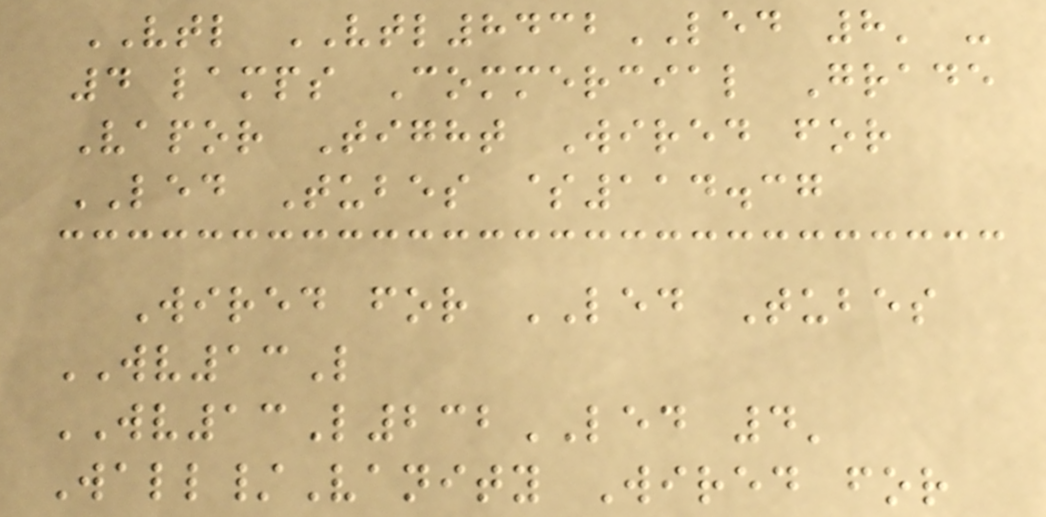VTL VTL8432LED 8' -
4 lamps Commercial Grade
Vapor Tight Wired for
LED Tubes $114.37
Wired for LED Tubes
WV13L
WV13L232LED 4'
Wall/Vanity Wired for
